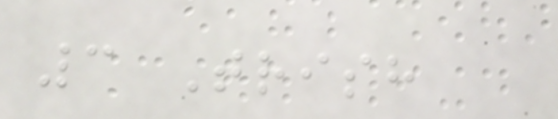3 Trish
